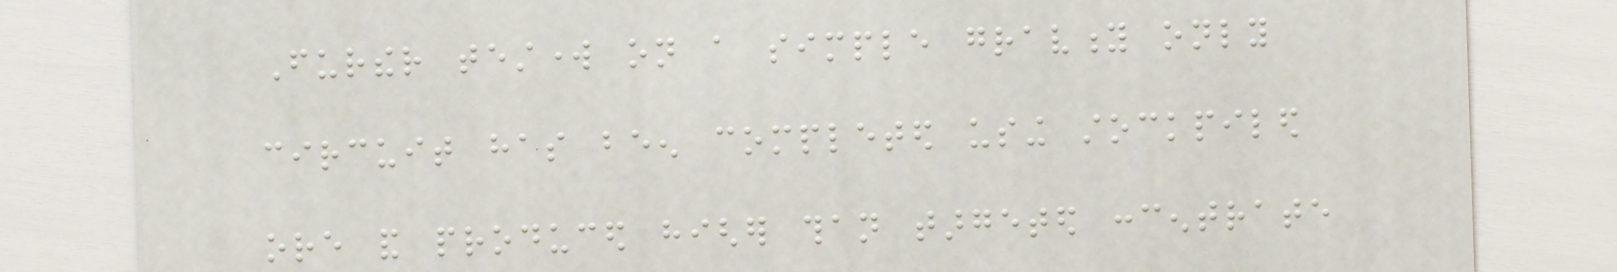Further testwork on a simple gravity only
circuit has been completed using stockpiled
ore and produced higher than targeted concentrate
